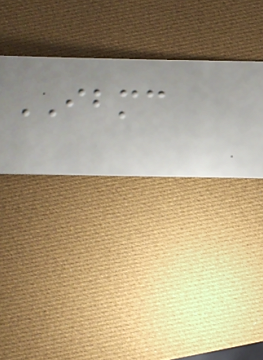IBMC
